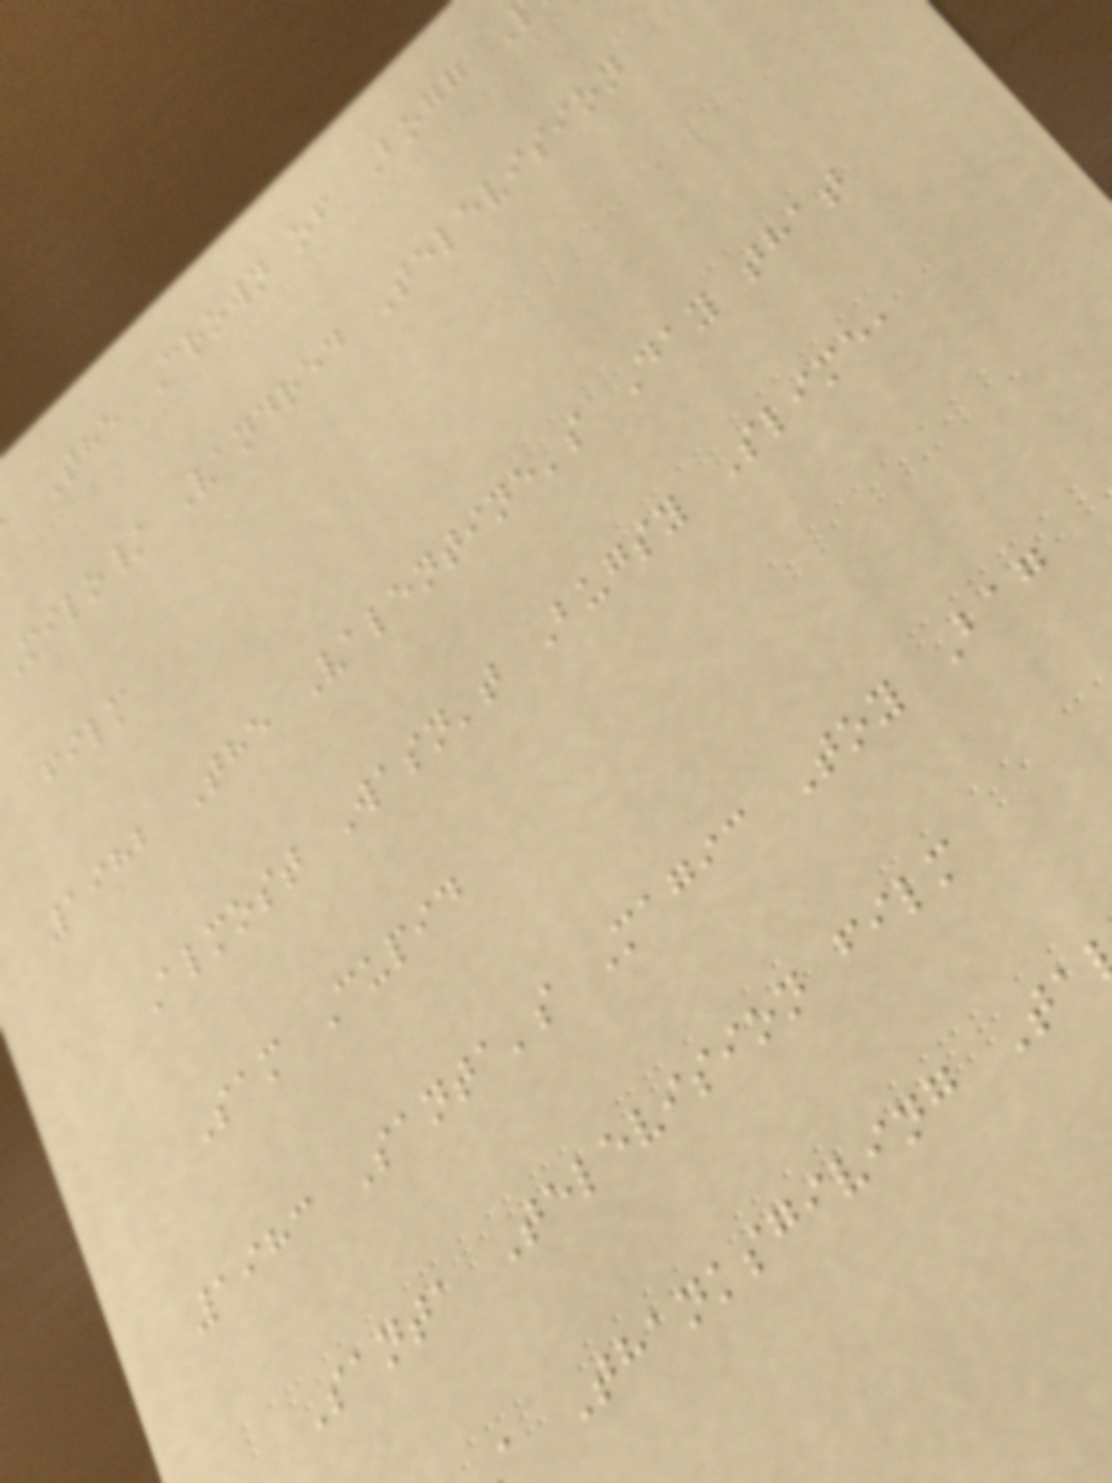The Crown of Bogg
milo/ Vandred Television
film
1982 The Valentine's Day that
Almost Wasn't Bugsy Slime,
Sam Cupid
1983 Santa's Magic Toy Bag
Santa Television film
a Thanksgiving Ta
